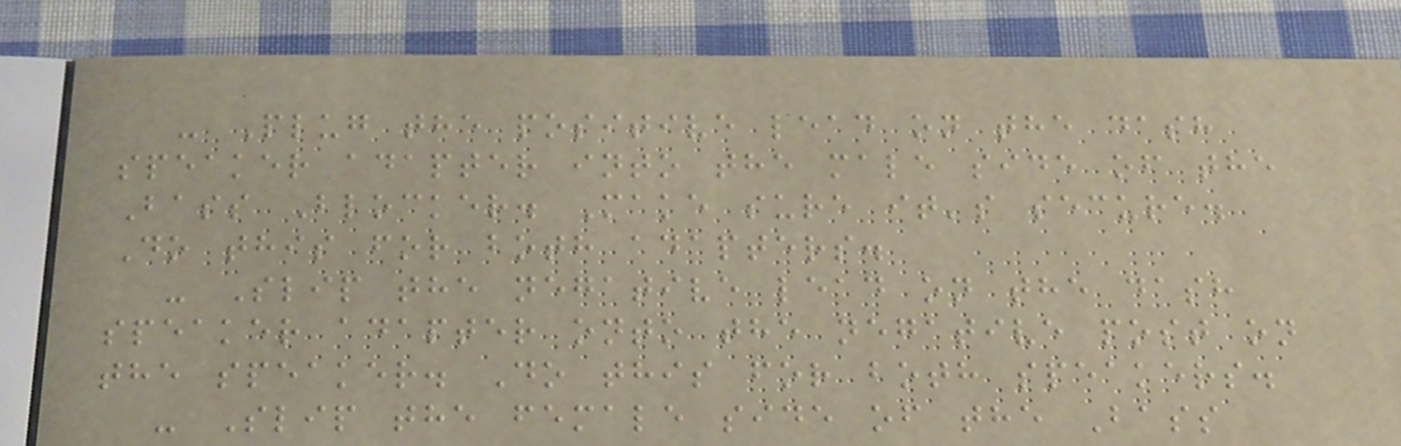- Plug the positive lead on the dash
speaker adapter into the male side of the
Bass Blocker. Make sure it's secure.
Do this for both adapters.
- Slip the negative lead on the dash
speaker adapter onto the negative post on
the speaker. Do this for both speakers.
- Slip the female side of the Bass
